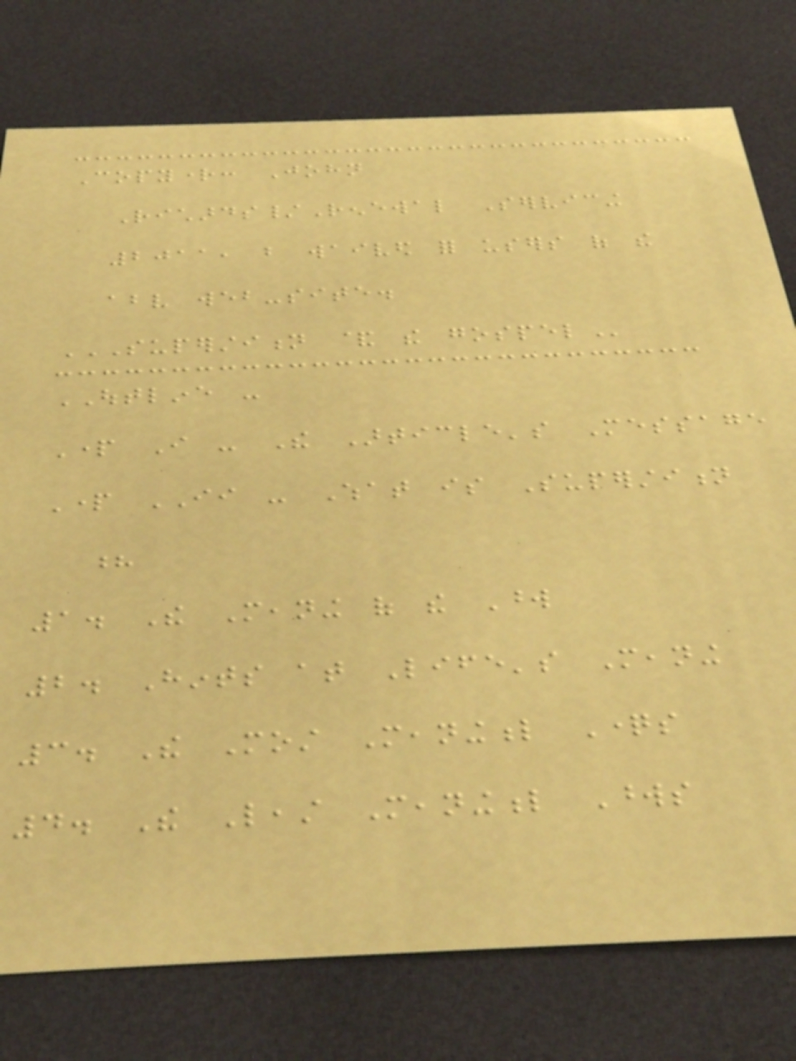Copyright: John
Richards/Renewal Servicing
2011, but waived for users of the
above web-site.
SUPERSTITION & THE GOSPEL
OUTLINE -
Part I - The Article's Message
Part II - What is Superstition
?
1. The Meaning of the Word
2. Hints at Life's Meaning
3. The Most Meaningful Questions
4. The Least Meaningful Words
